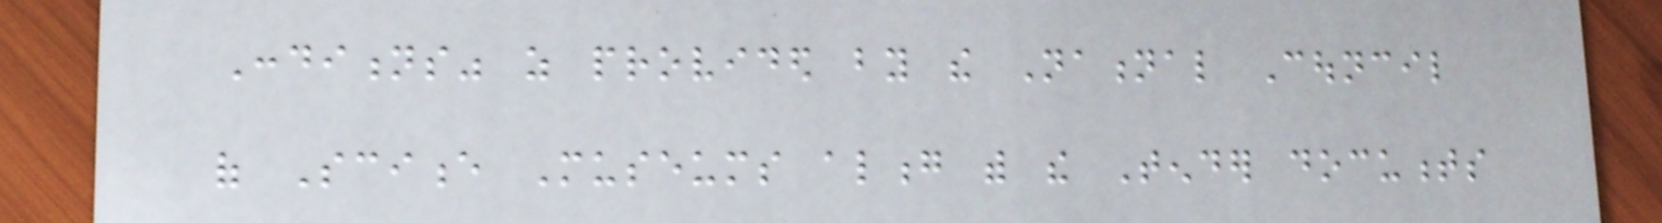Conditions" as provided by the National Council
of Science Museums along with the Tender documents
